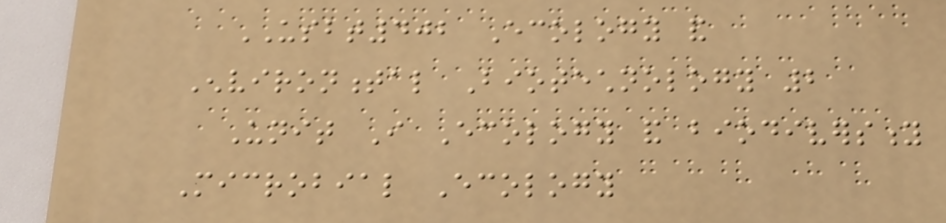USBT402 Ecology and
Environmental Biotechnology 2
Unit I Ecology and biodiversity
Microbial Ecology
